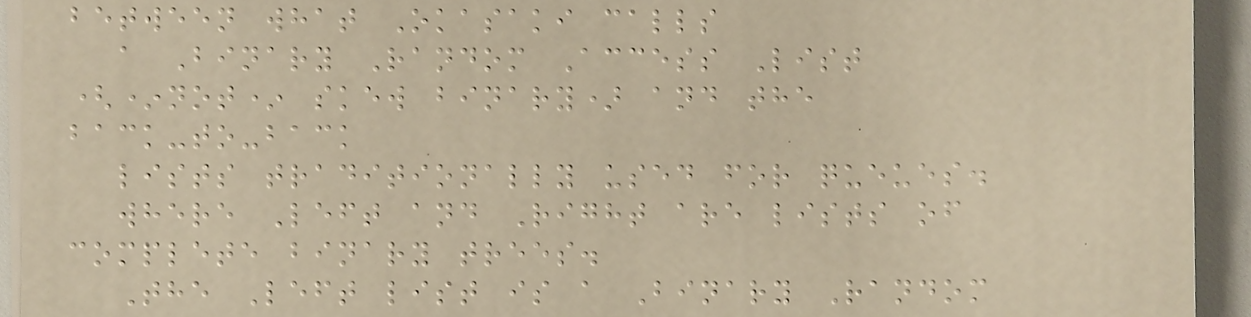between what Okasaki calls
a Binary Random Access List
(*not* skew binary) and the
back-to-back
lists traditionally used for queues.
where Left and Right are lists of
complete binary trees.
The Left list is a Binary Random
